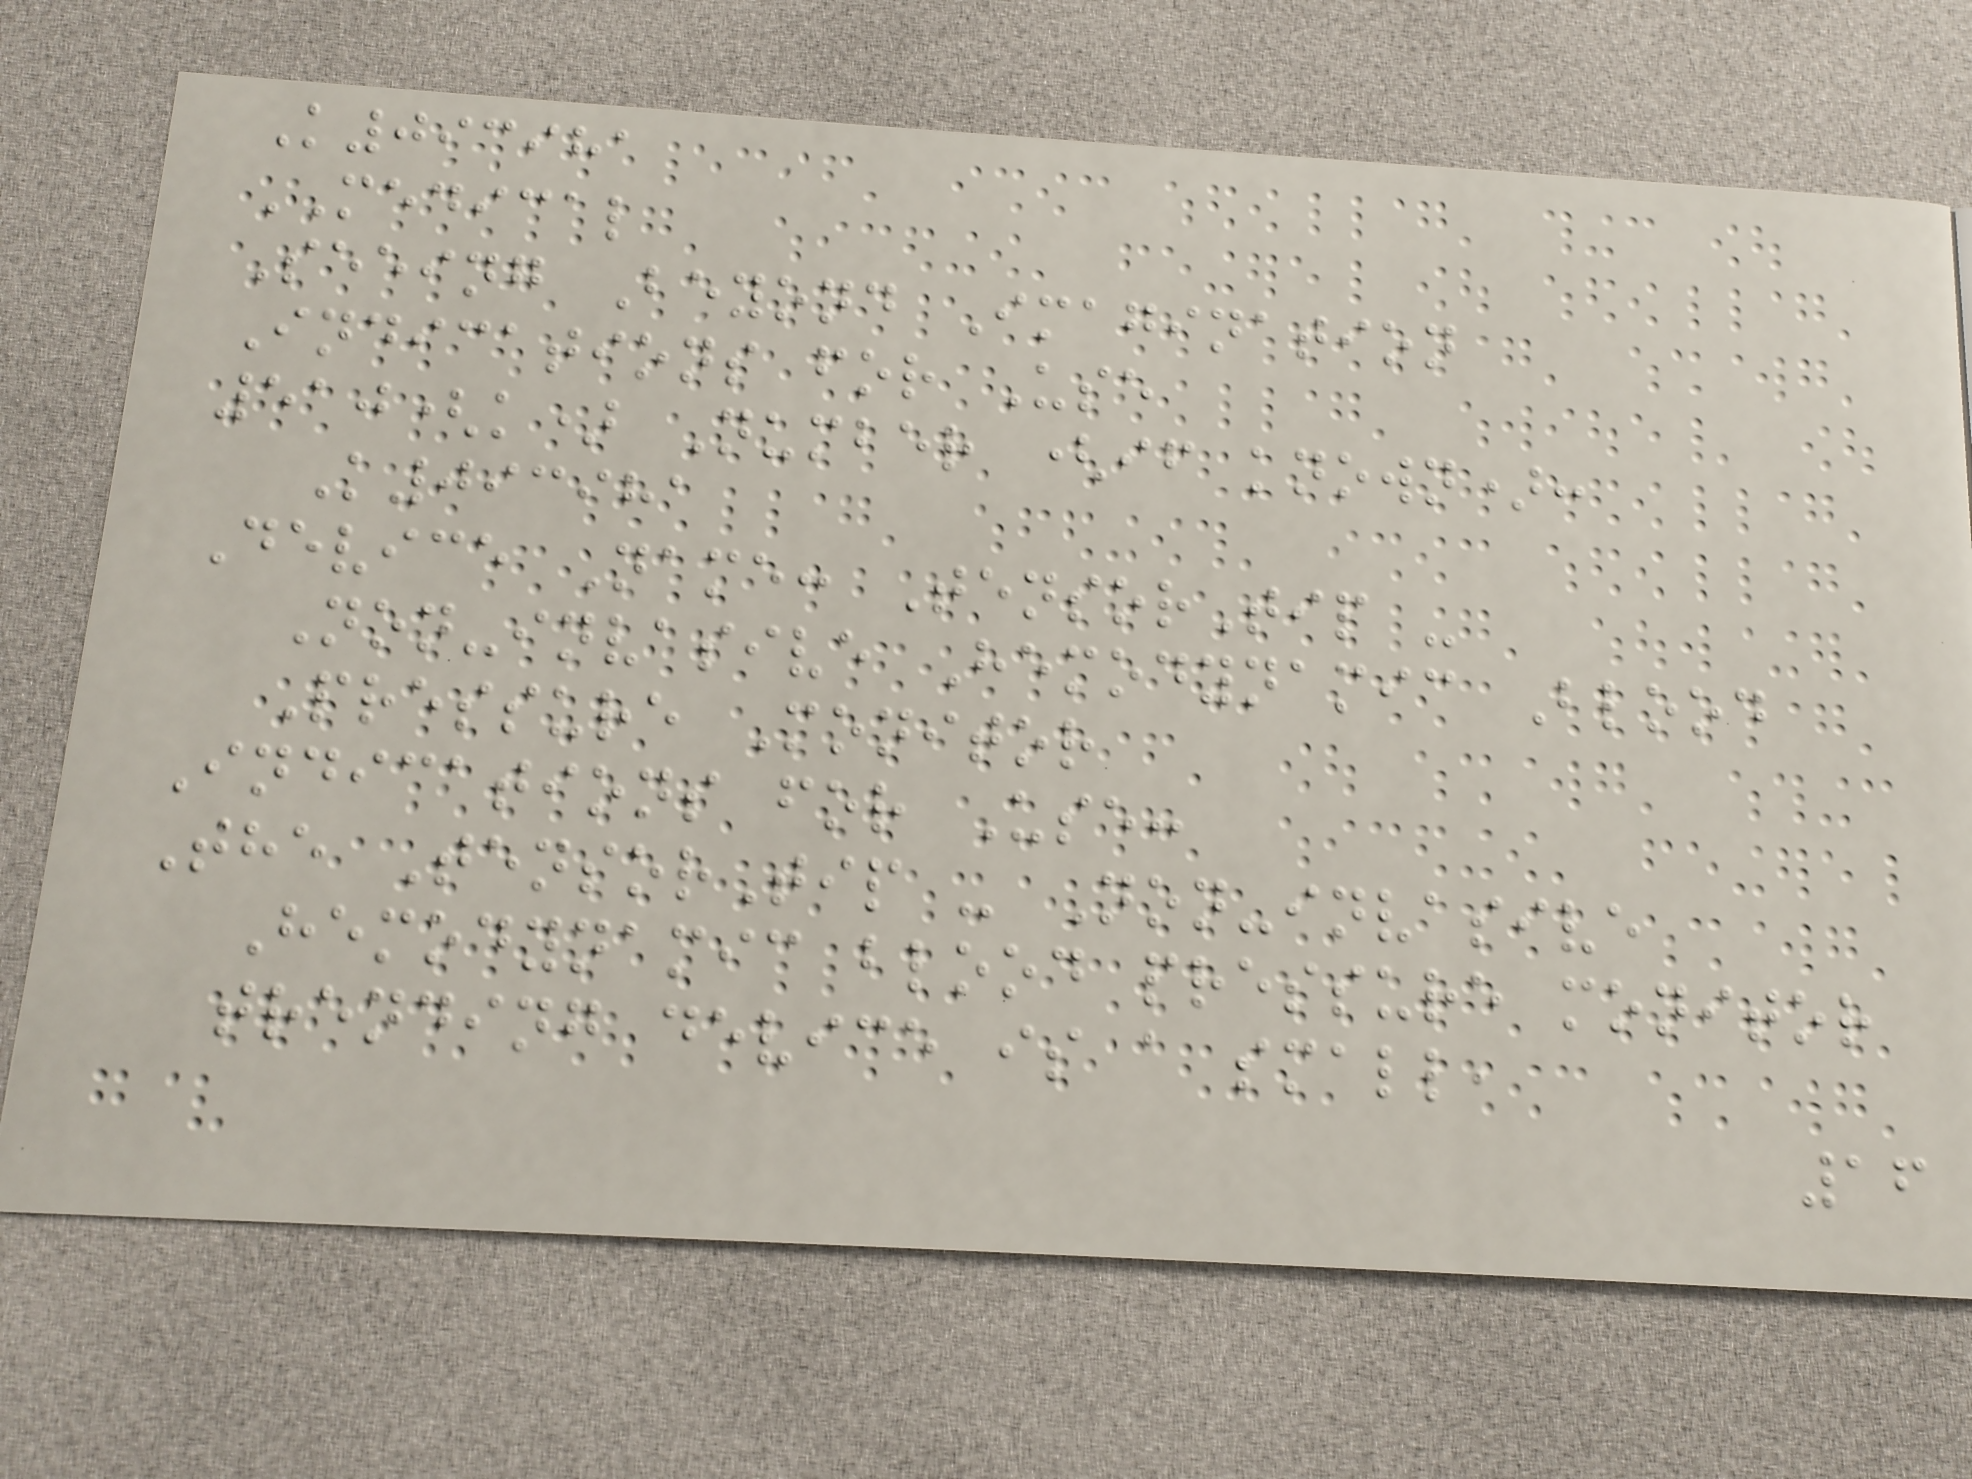K093981
MEDICAL
Seeing Beyond Imagination
Indications for Use
510(k) Number (if known):
K093981
Device Name: TensorTip -
Non-invasive Hemodynamic Blood
Pressure Monitor
Indications for Use:
The TensorTip - Non-invasive
Hemodynamic blood pressure monitor
trending device is a small,
16
